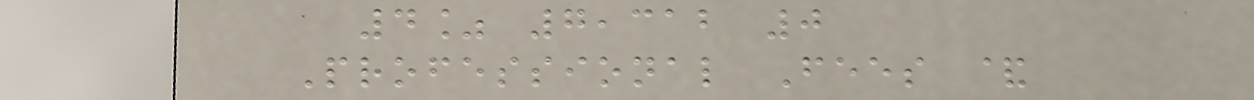4% 7,312 0
Professional Fees &
